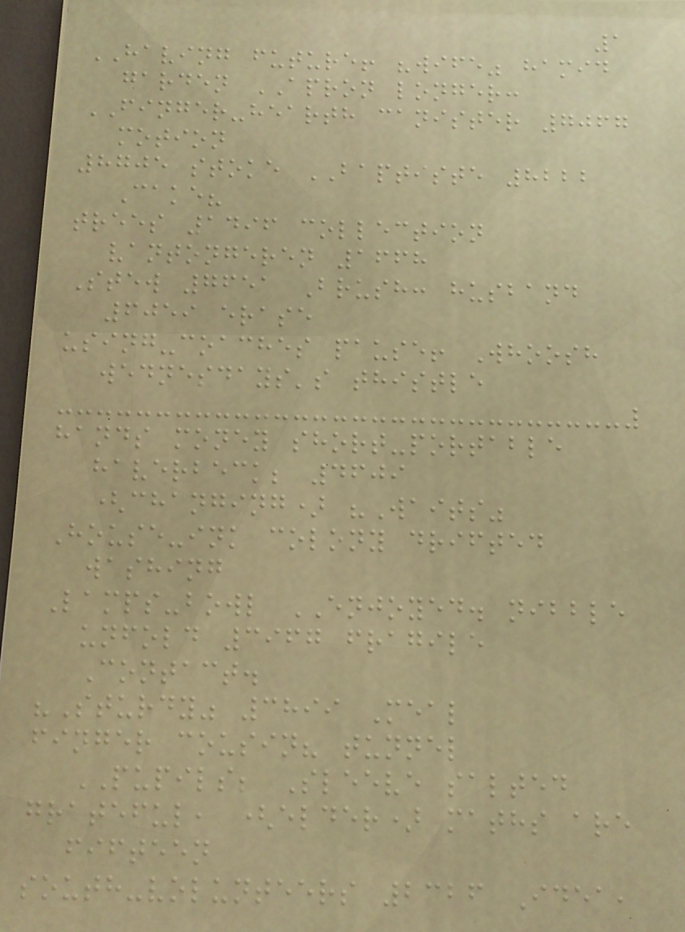1
HAVING future! "wife" hamid
garden APRON longer:
FINGER-hearth canister 7067
motion
8705 stoke BAPTISTE 8222
Cake?
trees 1496 collection
vantongeren 1668
Stew 7651 Brush: husband
6059 erase
using-coaches pause! Whoosh
wednesdays's thistle
hands money short-portable
haverbeck; 4609
(changing) "Waits"
House-ink colony drifted
washing
Lamps-bowl ENJOYED. nibble
unfold 3967 fragile
Contact.
"Sturdy" 3899 Meal
finger cousin? tunnel
PUPILS; Sleeve salted
grateful, (elder) maths are
fifteen
south-volunteers 2326 Idea,
